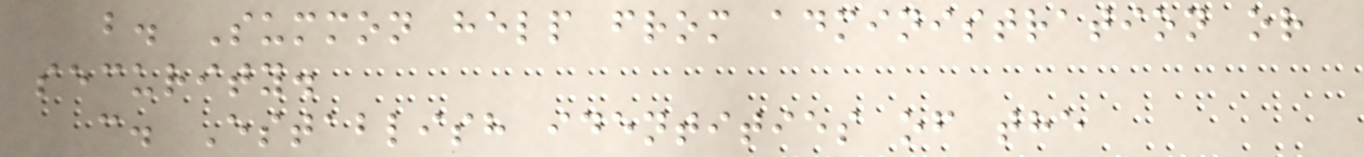b. Summon help from administration or
security.
c. Establish identities of the
